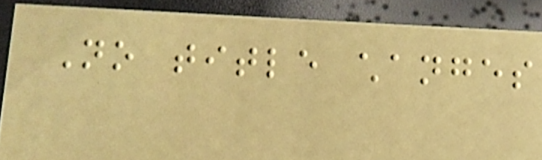No title changes
